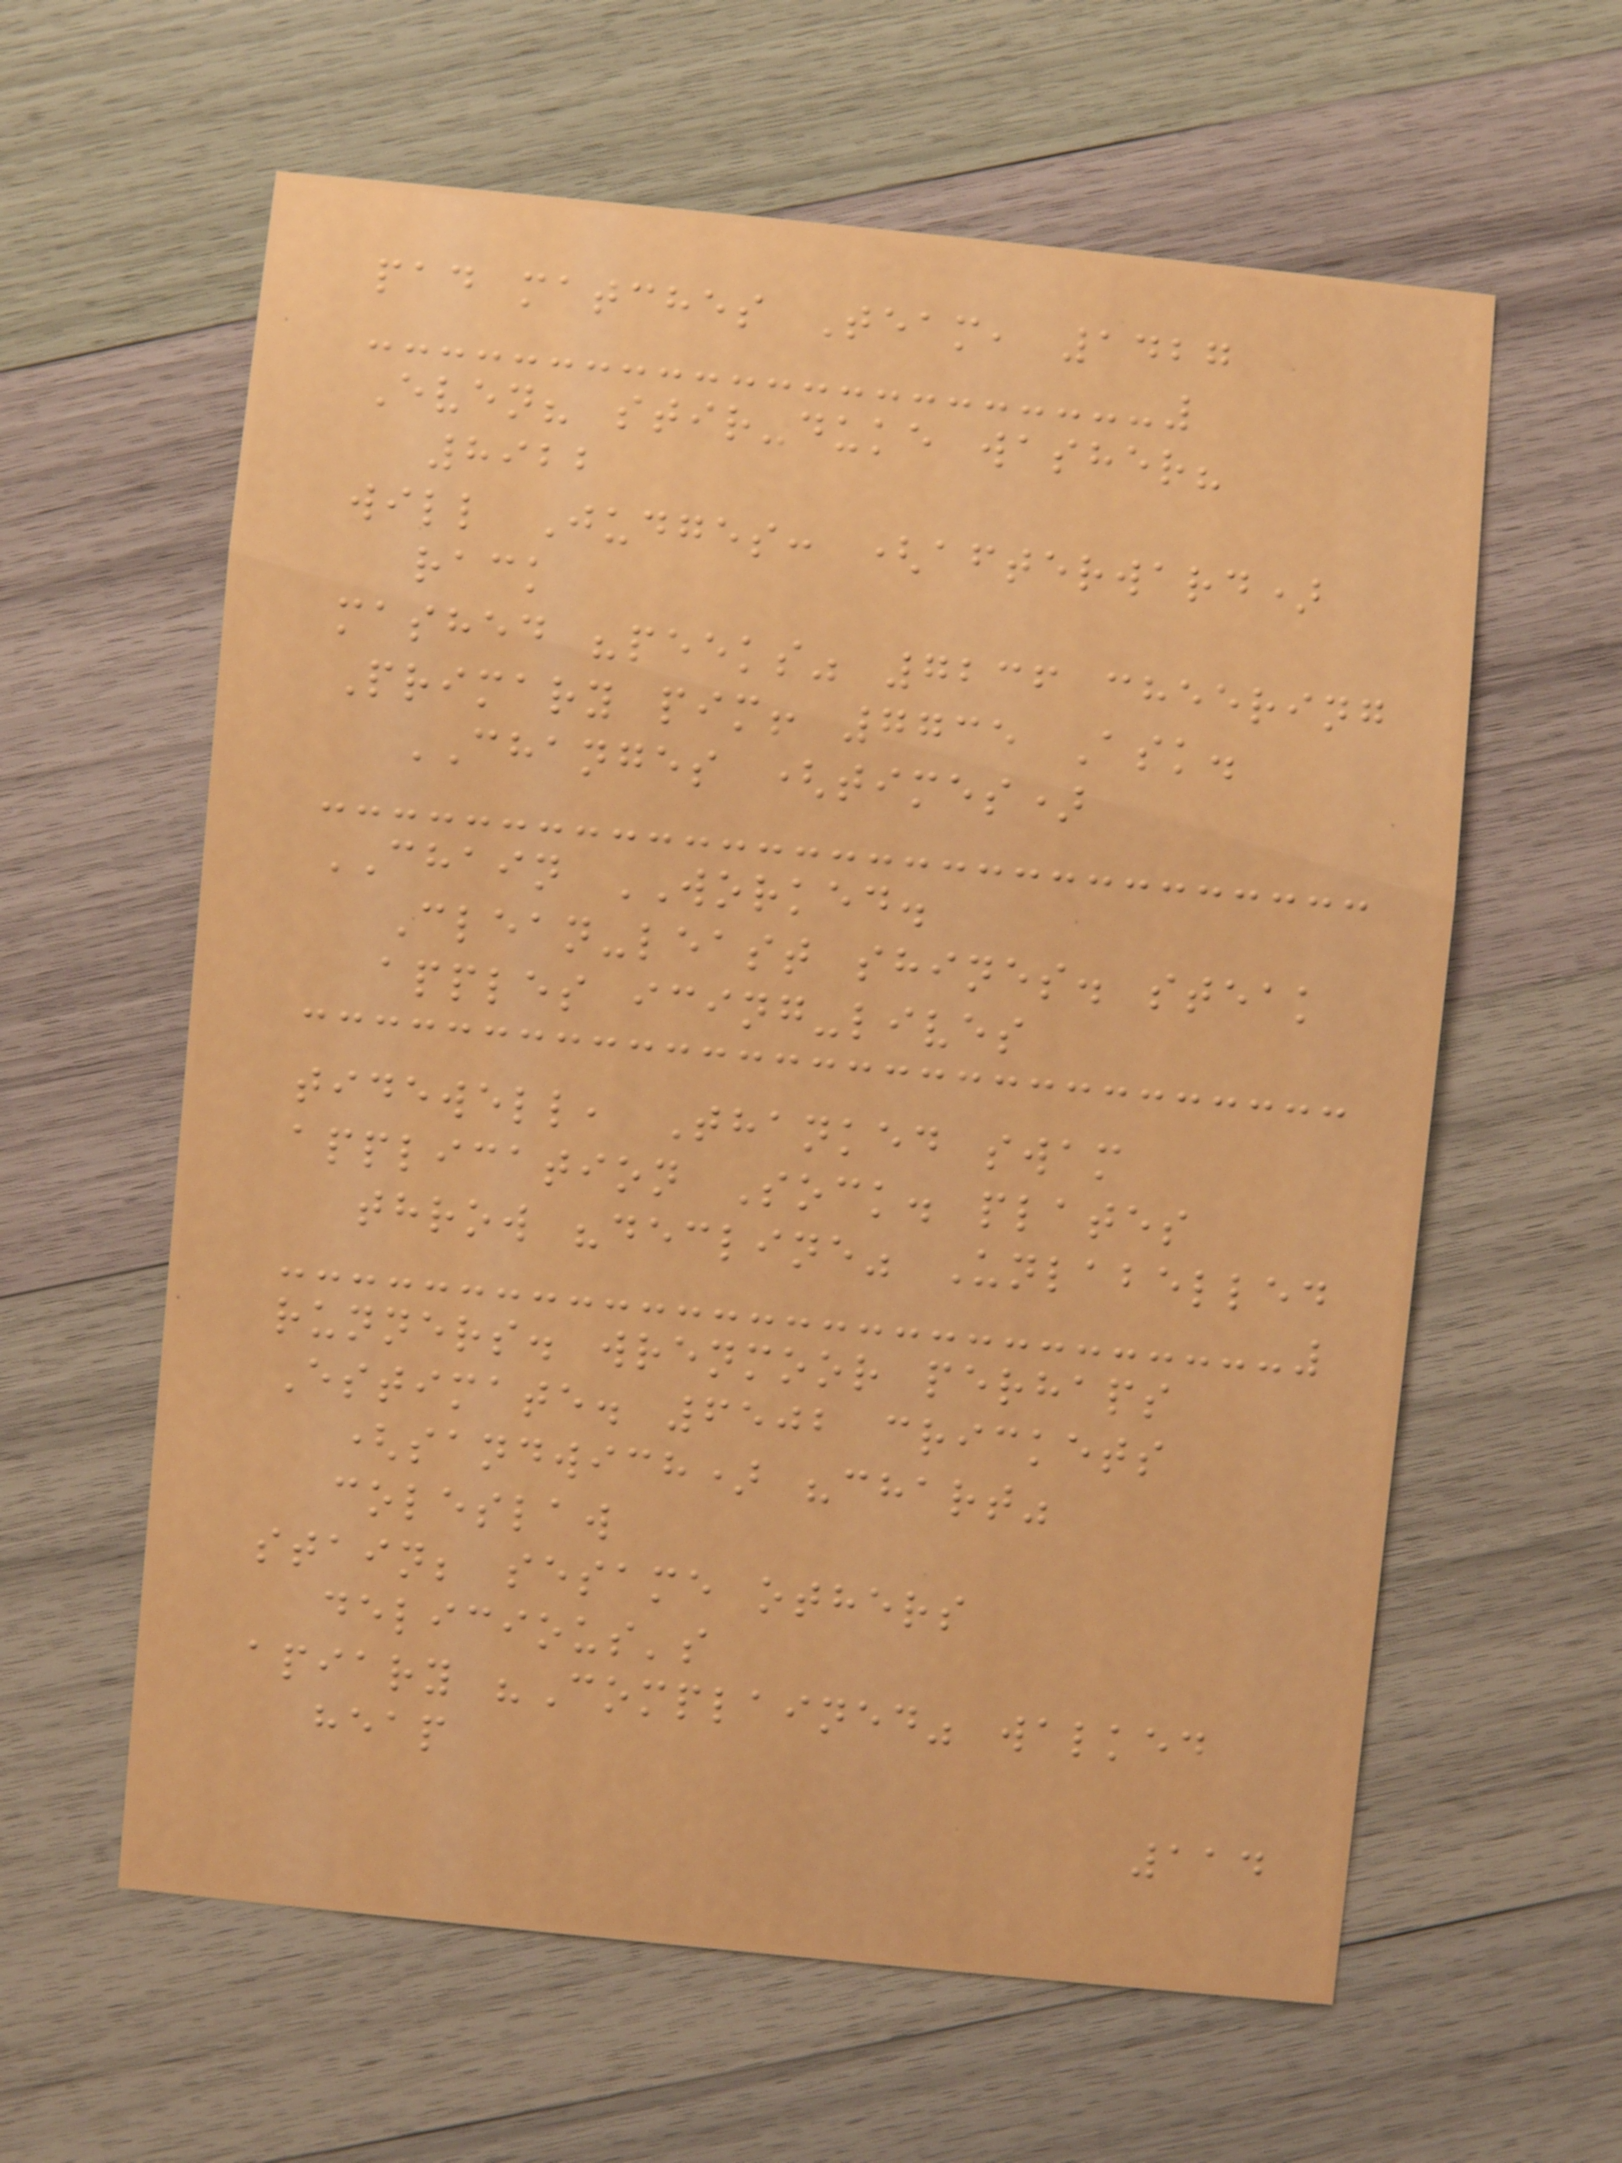pad matches Team, 1427
Even? stir-duke washer?
8922
will Judges: (afterward)
rack
mashed "peeks" 7236 cheering
Primary pim! 7735 Ask.
CHANGES (times)
CHAIN WORKED.
Clean-least shines. steak
apples icing-lives
tidewell, Thanked swam
application Sock. plates
throw "decline" Unlabelled
runners. wrenmoor perhaps
Estimate. 6502 crickets
(sandwich) "chart"
coleslaw
stain; sesame others
delicious's
apiary "Complained" walked
heap
114
